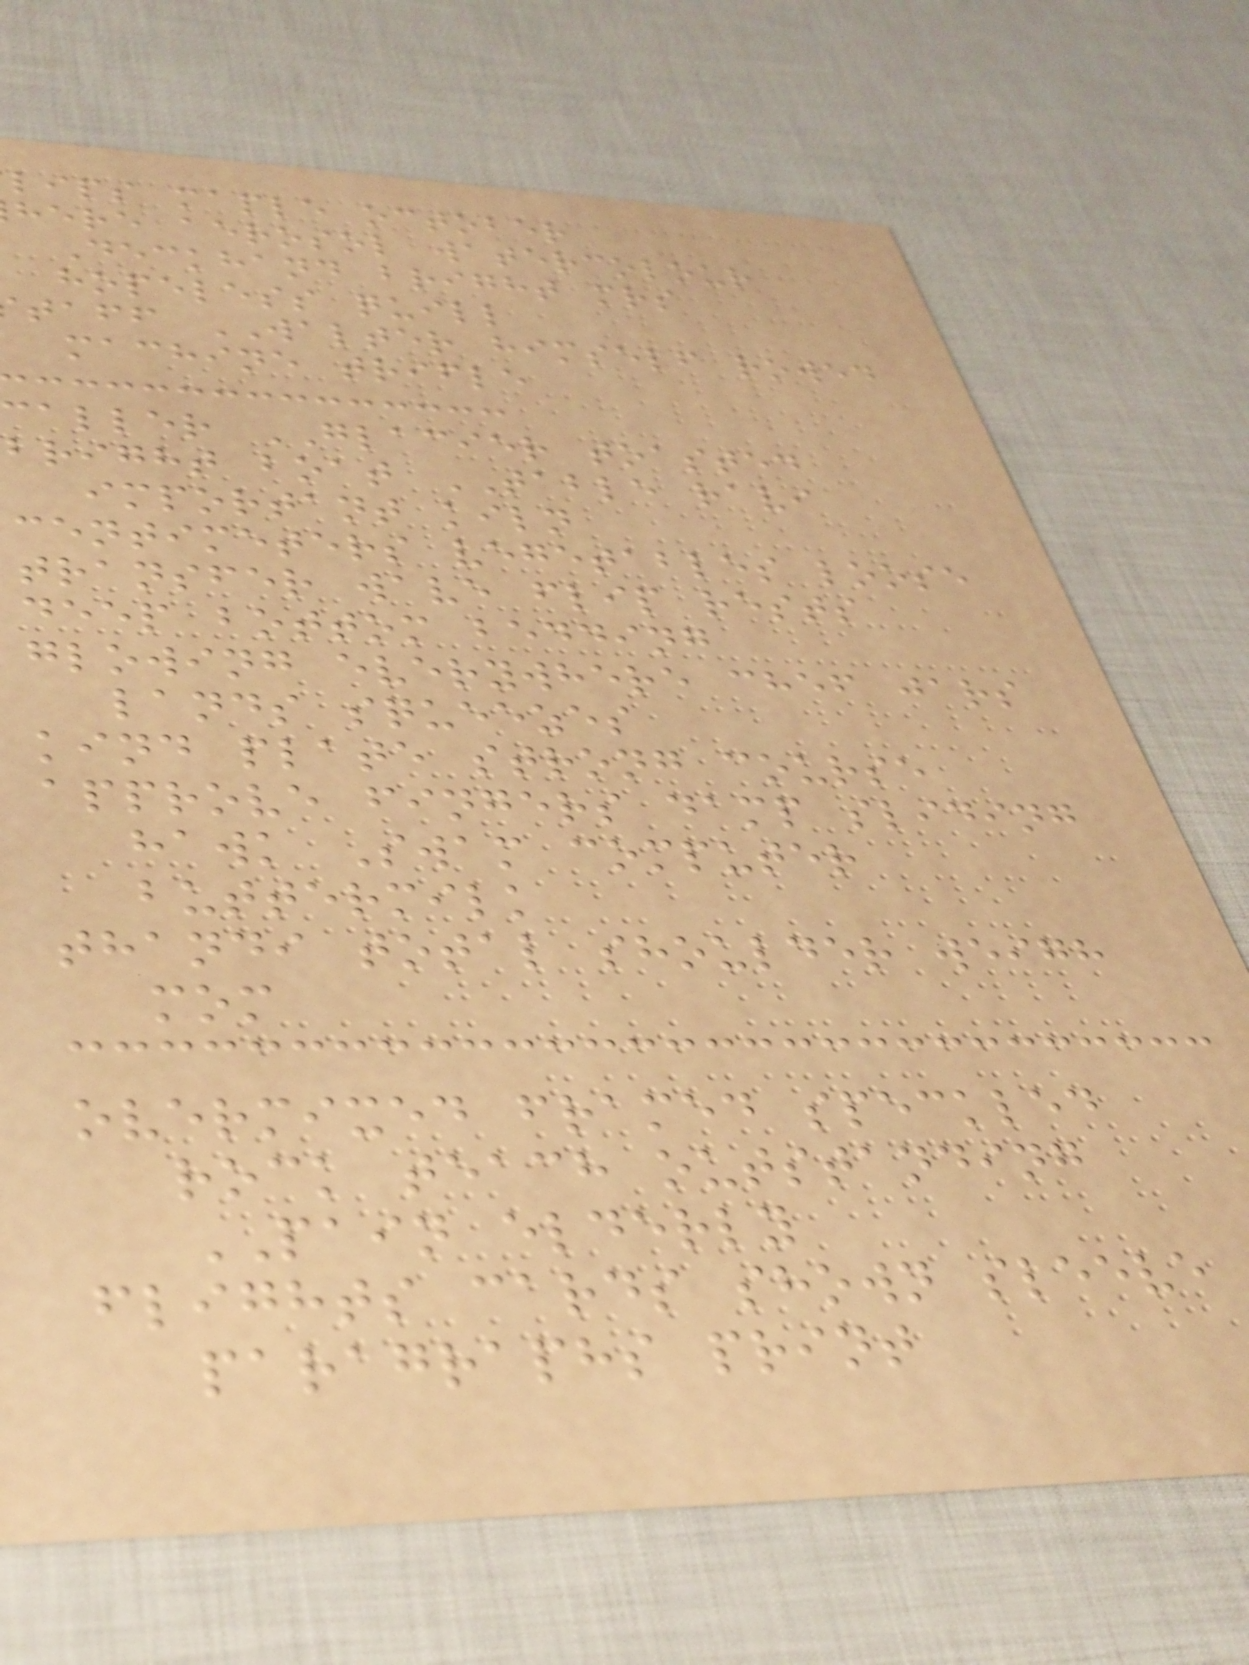lips maple october
here aerosol watercolour
Deckhand bright mrs
hopeless quill
taff WALTER himself rowed
machine trifle
caller GLACIER toasted
bright boat TABLE ravi
important kiln
centimeters vegetables loose
transfer wave flip rests
deep bottom bedding
glowing everywhere chef jars
lands squeezes
kind plate strong course
approve fingers damp sliding
hawk Swam computer
buttermilk
thandi total shoulder weigh
mom
overmixed framed speckled
rock teach outstanding
PAIN elderly
flights cards shown sleeve
paragraphs print
